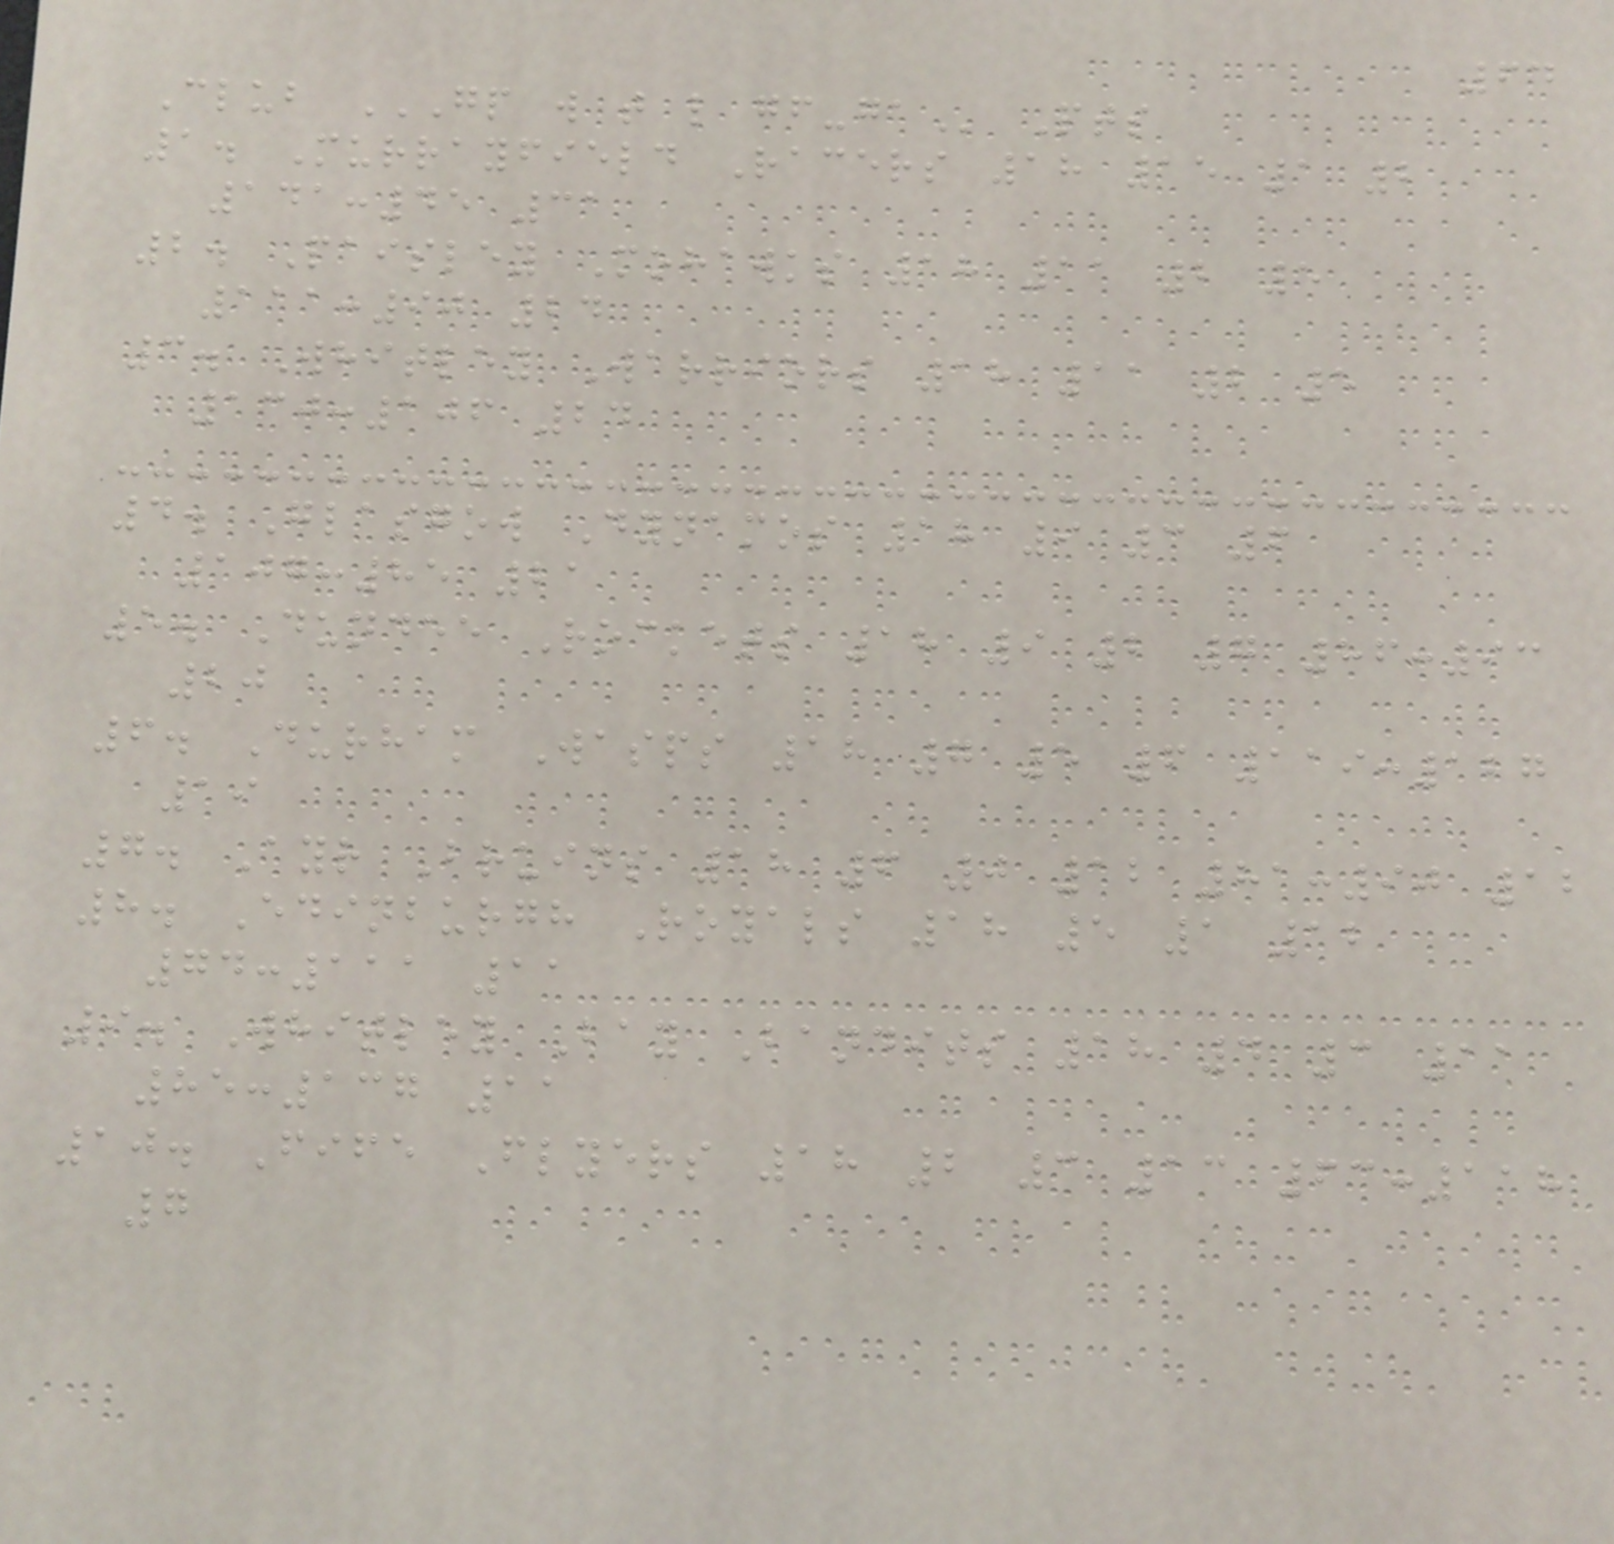64
Club GP W T L GF-GA Pts
1. Murrayfield Racers 18 15 1 2
141:45 31
2. Paisley Mohawks 18 11 2 5
111:90 24
3. Whitley Warriors 18 11 2 5
130:106 24
4. Glasgow Dynamos 18 9 3 6
107:85 21
5. Dundee Rockets 18 9 2 7 86:93
20
6. Durham Wasps 18 7 5 6 119:127
19
7. Ayr Bruins 18 6 0 12 81:90 12
8. Edinburgh Royals 18 5 1 12
74:111 11
9. Whitley Bay Bandits 18 4 3 11
85:137 11
10. Fife Flyers 18 2 3 13 63:118
7
